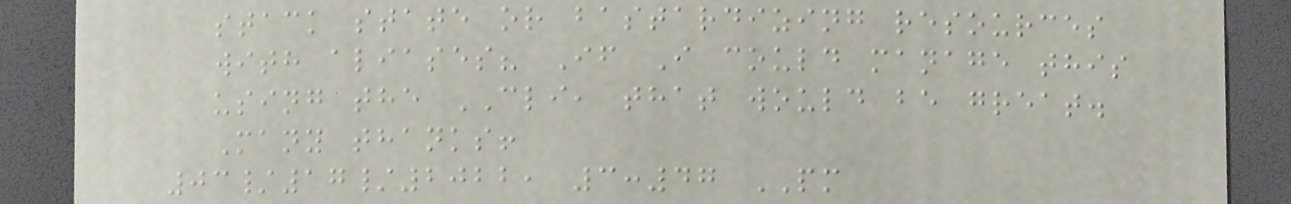stack state or bastardizing resources
with aliases? If I could manage this
using the CLI, that would be great.
Many thanks!
03/17/2022, 3:47 PM
